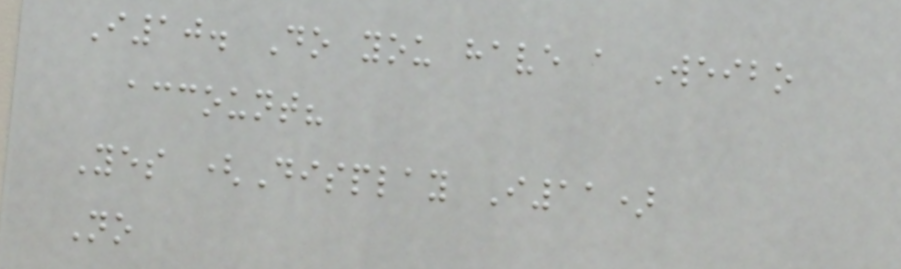I10. Do you have a Weibo
account?
Yes (Display I11)
No
